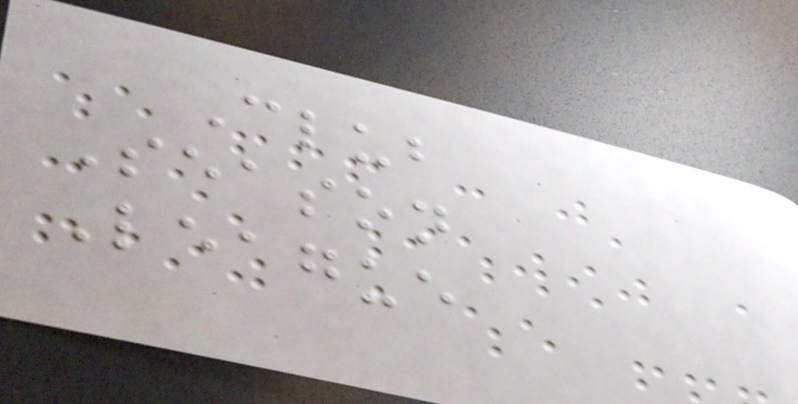Club
Season
League
